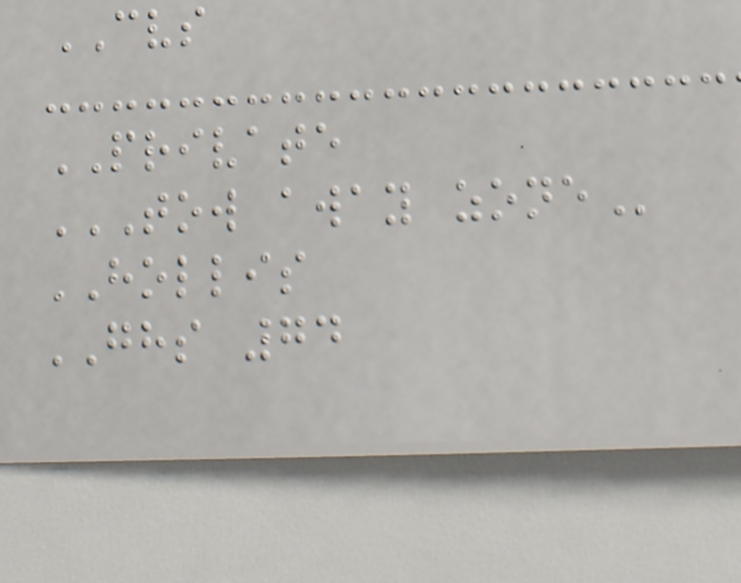CVS
PRIVATE
TOW AWAY ZONE
HOLLIS
GHS 74
